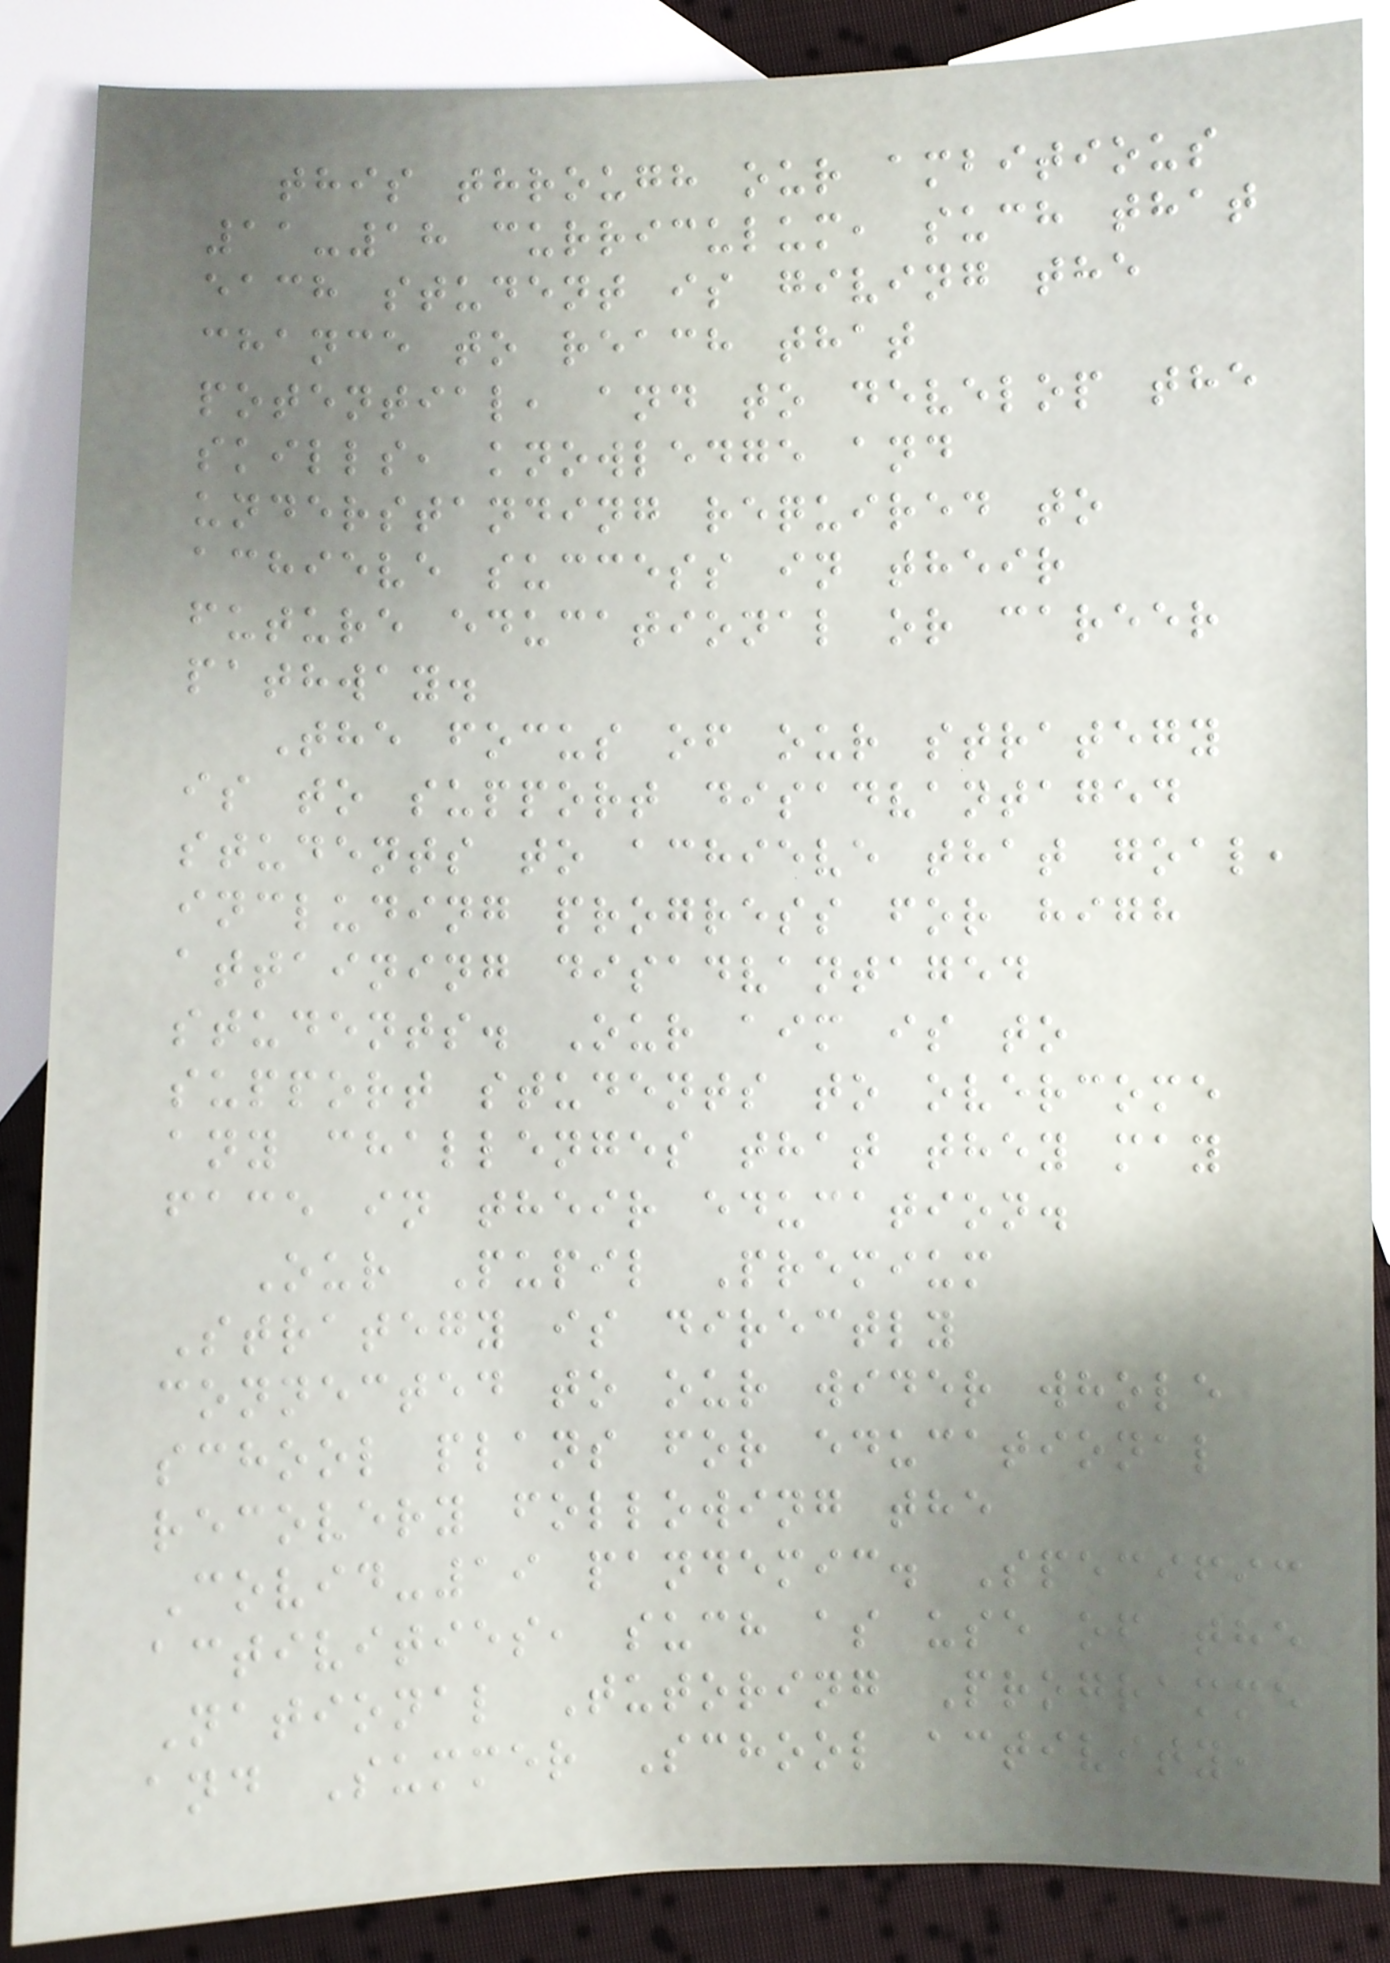this through our ambitious
11-18 curriculum, such that
each student is giving the
chance to reach that
potential, and to develop the
skills, knowledge and
understanding required to
achieve success in their
future educational or career
pathway.
The focus of our strategy
is to support disadvantaged
students to achieve that goal,
including progress for high
attaining disadvantaged
students. Our aim is to
support students to overcome
any challenges that they may
face in their education.
Our Pupil Premium
Strategy is directly
connected to our wider whole
school plans for educational
recovery following the
Covid-19 pandemic. Specific
activities, such as use of the
National Tutoring Programme
and Summer School activity,
